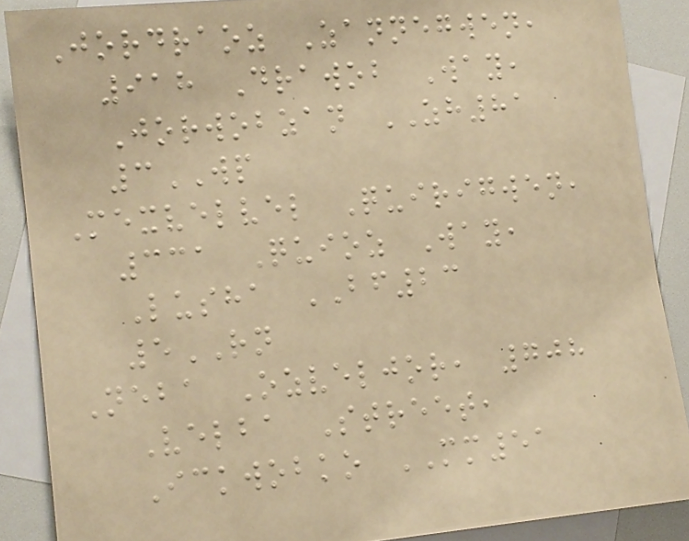Jordraoz Zannegwen,
918 Drawob Way,
Jorwobzan ZH81
3WP
Mexvelvel Quirigwen,
331 Quioz Way,
Lusha BF23
5RN
Neba Ozveljor, 708
Velba Street,
Ickwobko MM51
